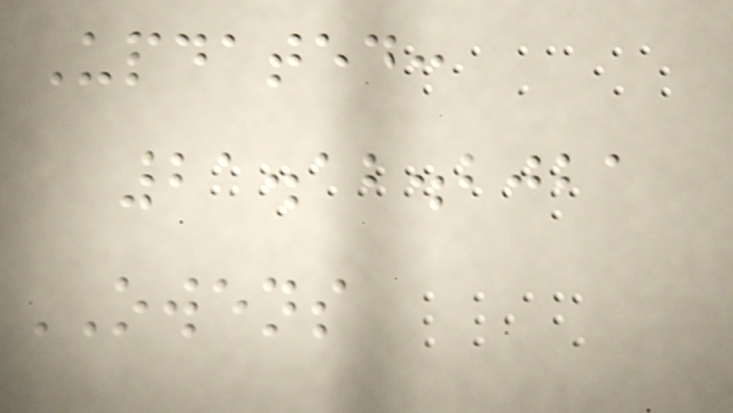Updated:
21.12.2021
OWENS
